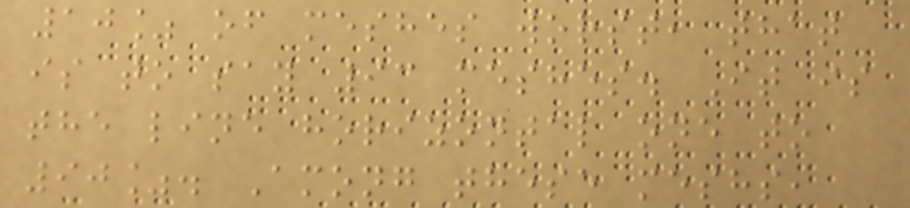10% of meshes worst, that
is to say 93 meshes. It is
the line horizontal one to
90%. Among these meshs,
